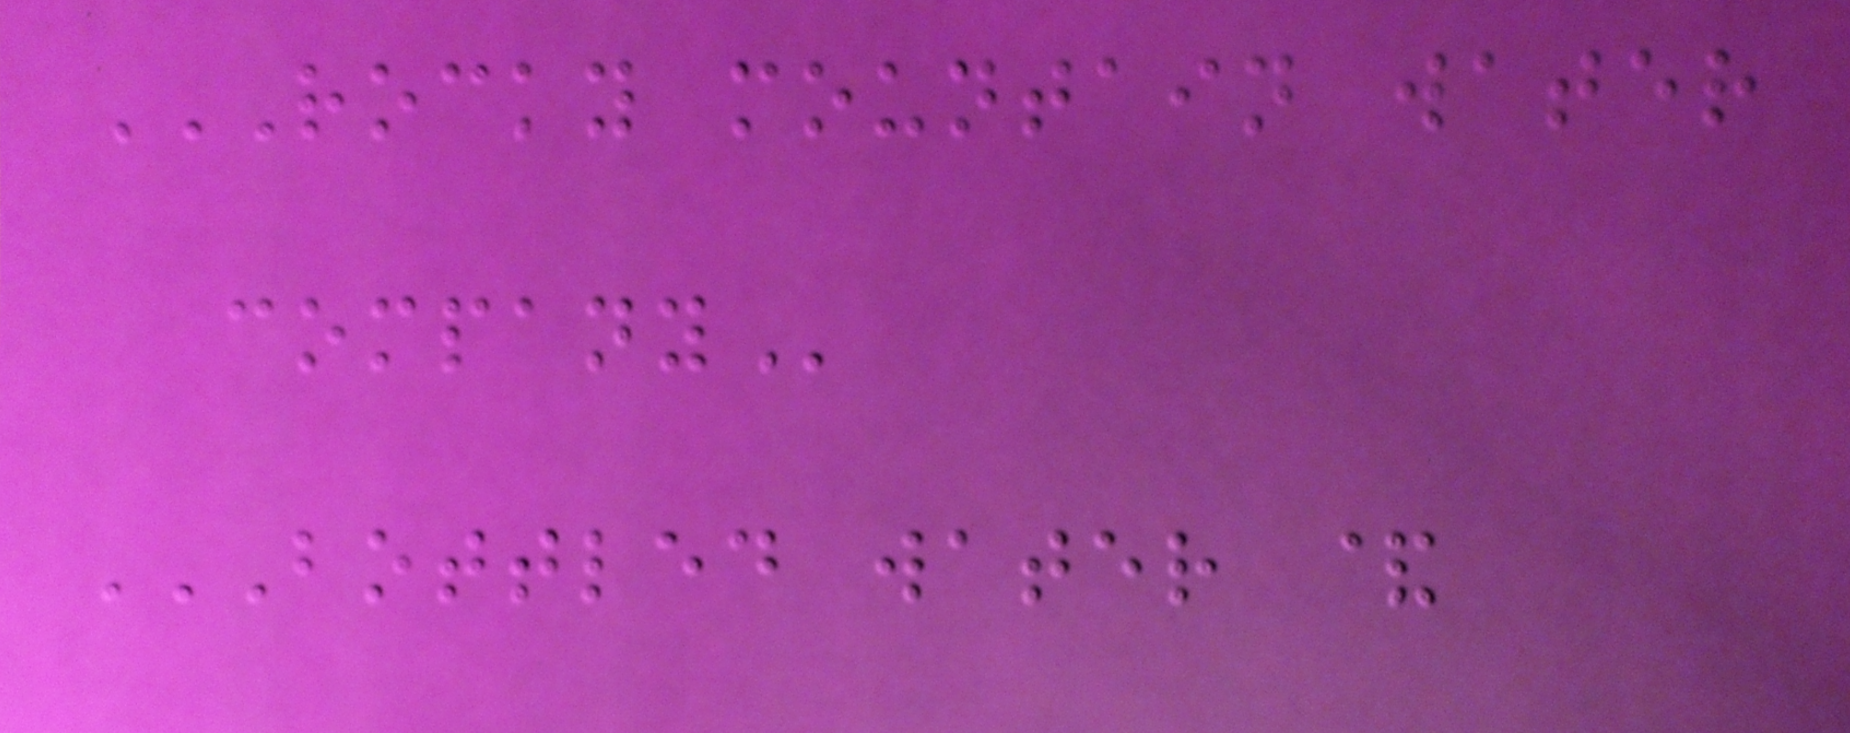ROCKY MOUNTAIN WATER
COMPANY
BOTTLED WATER &
